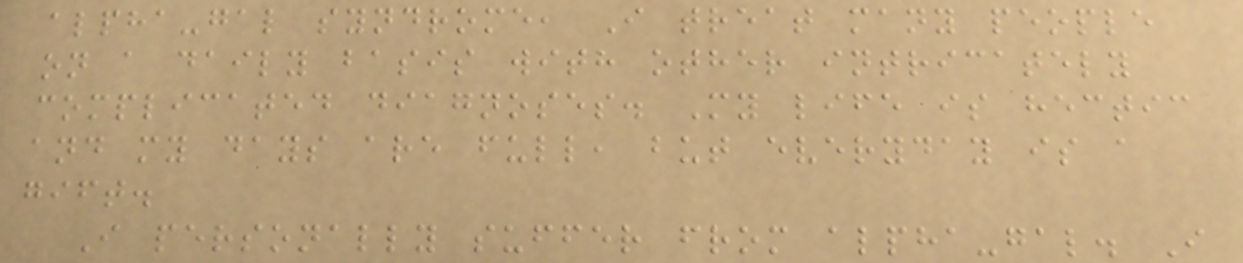alpha-gal syndrome, I treat many people
on a daily basis with other intricately
complicated diagnoses. My life is hectic
and my days are full, but everyday is a
gift.
I personally suffer from alpha-gal. I
